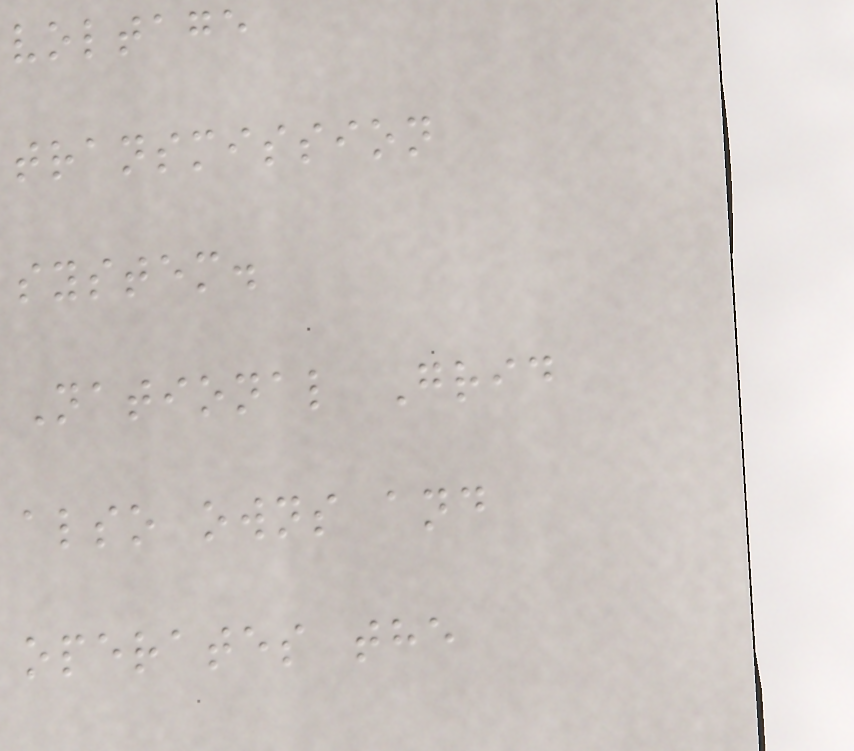voltage
transmission
system.
National Grid
also owns and
operates the
